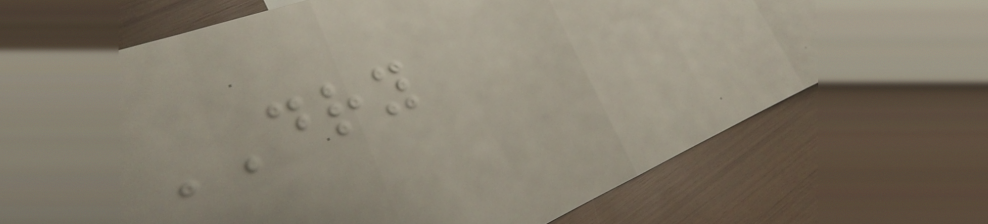DRY
